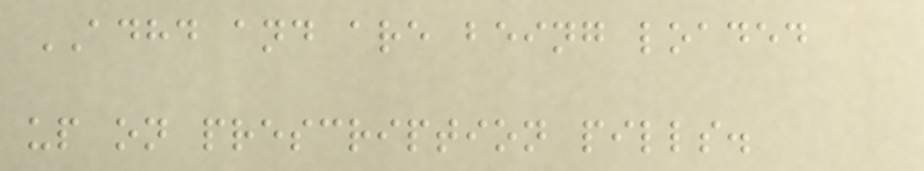ADHD and are being loaded
up on prescription pills.
